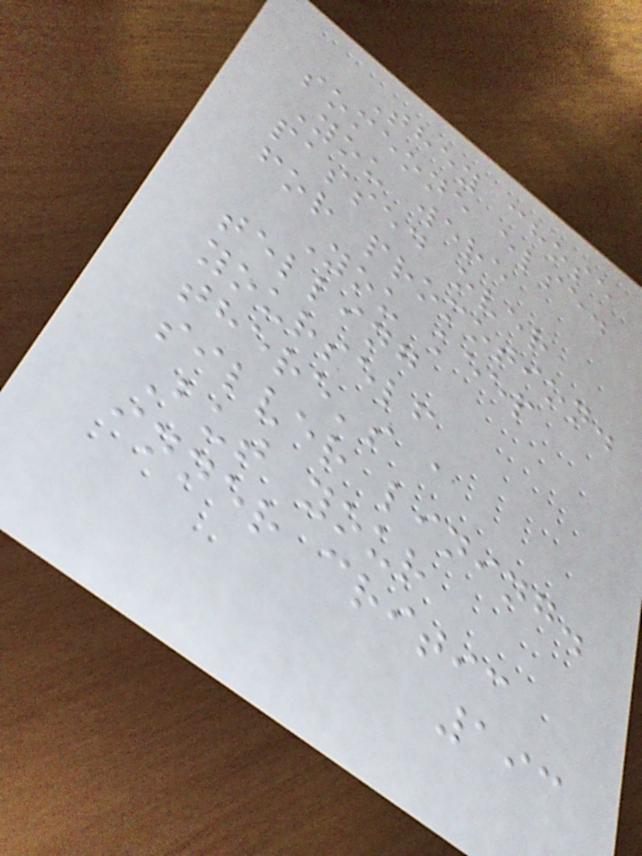They chose
someone else.
You were
passed over
for promotion.
You keep
telling
yourself
there's a
silver lining.
But your
inner critic
193
